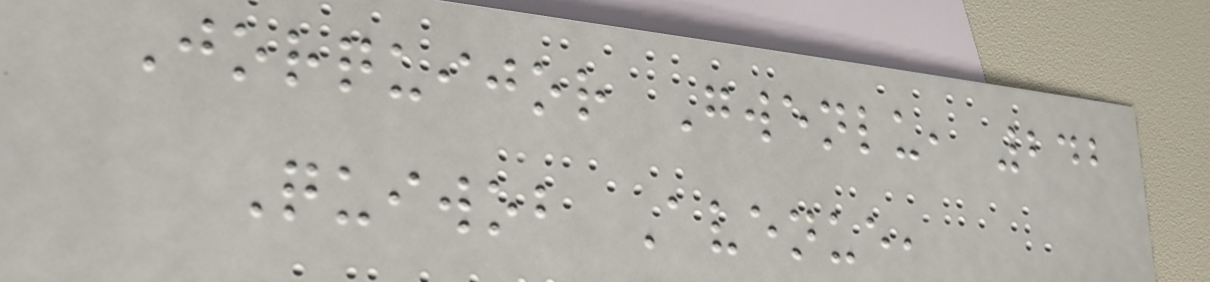Jorquijor Gwenlu, 242
Quiwob Avenue,
